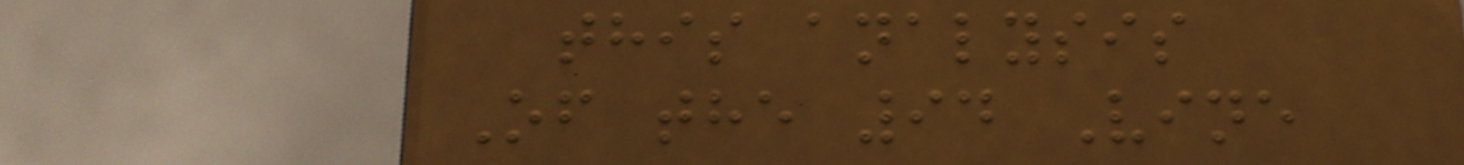this analysis
Of the 94 Vine
